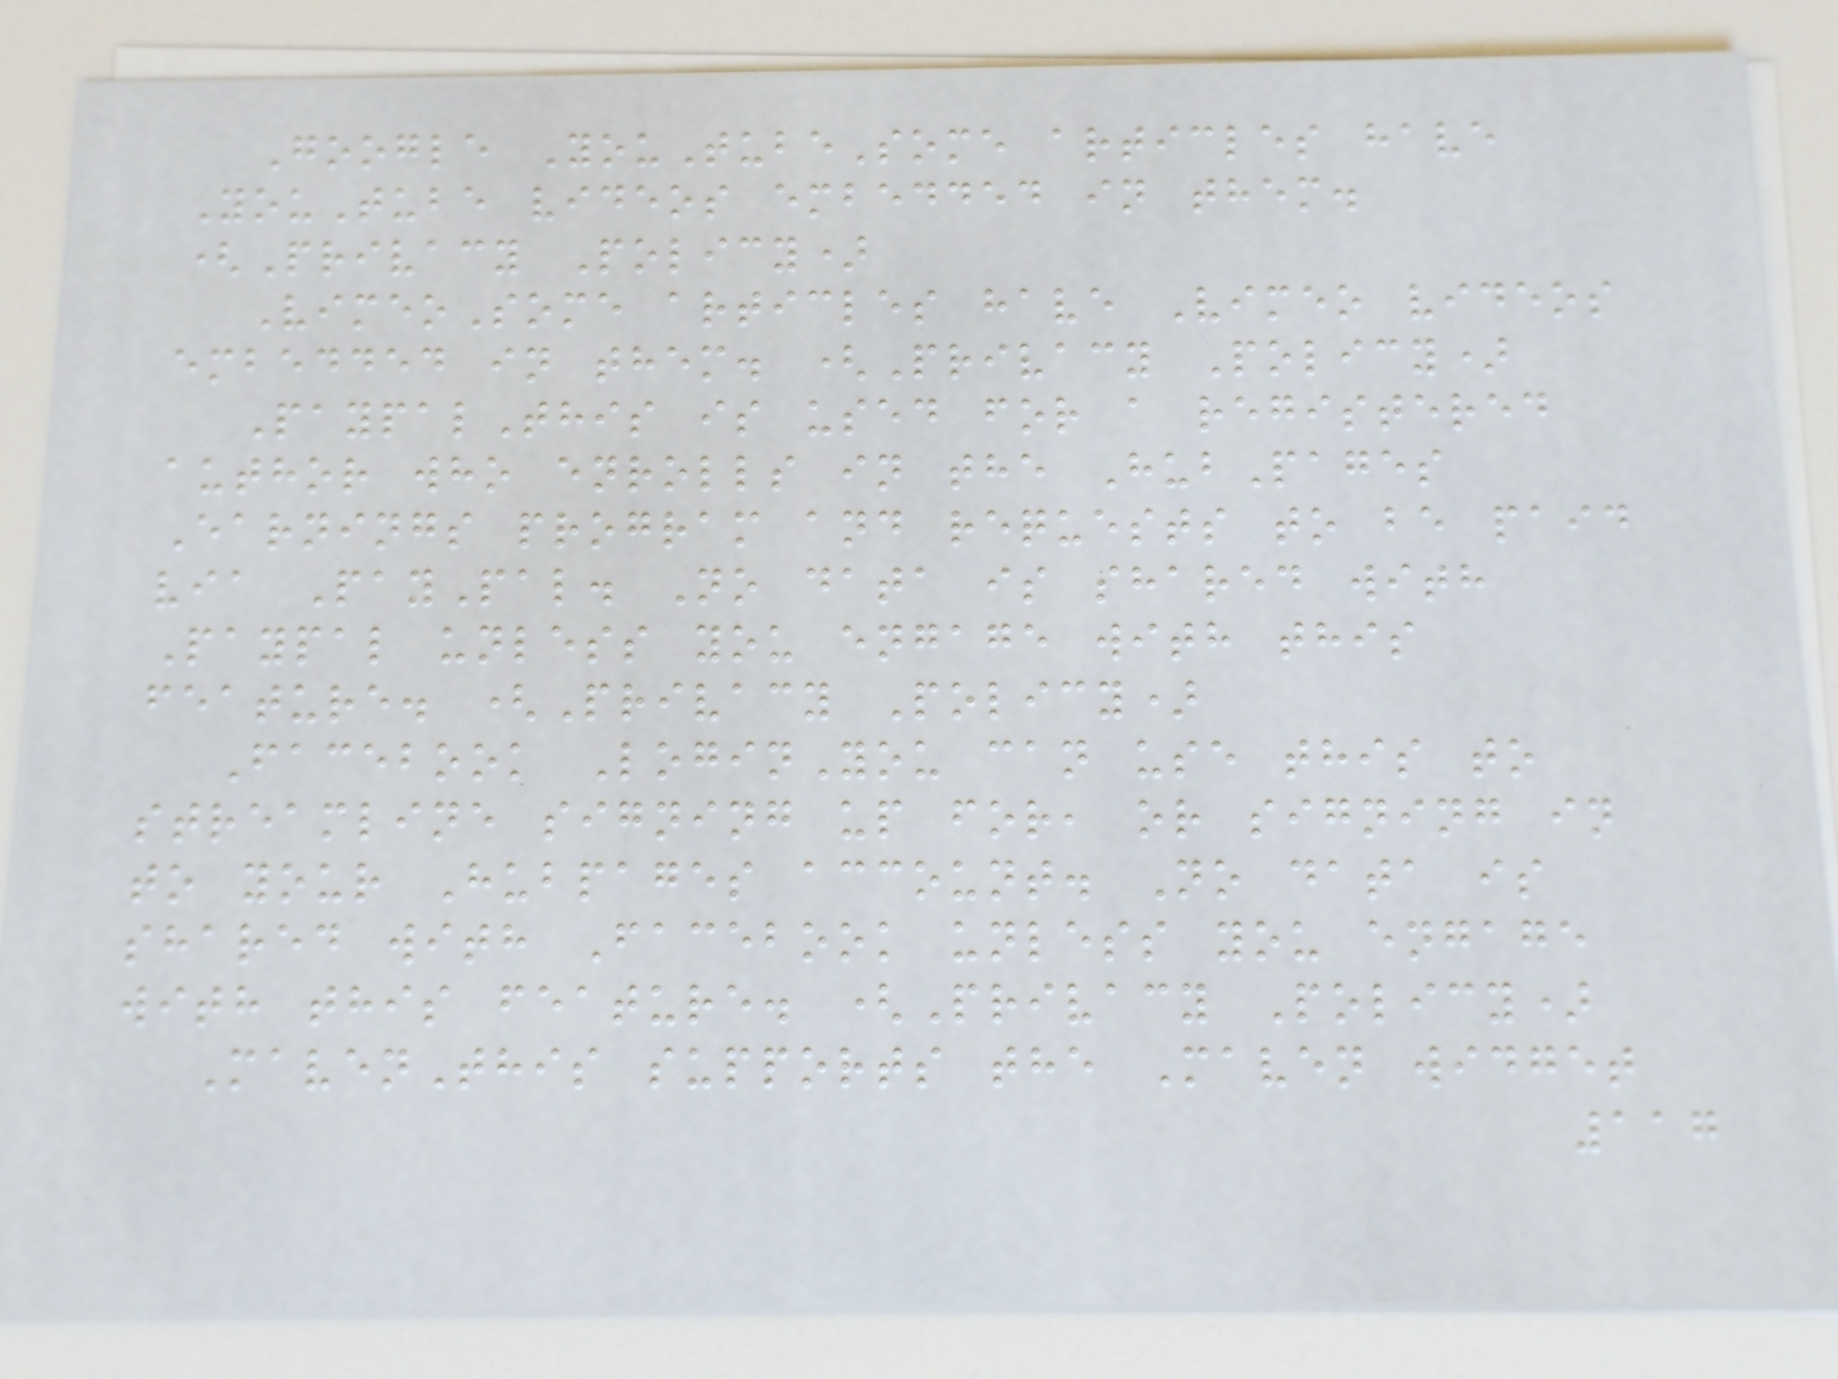Google YouTubeSome articles have
YouTube videos embedded in them.
(Privacy Policy)
VimeoSome articles have Vimeo videos
embedded in them. (Privacy Policy)
PaypalThis is used for a registered
author who enrolls in the HubPages
Earnings program and requests to be paid
via PayPal. No data is shared with
Paypal unless you engage with this
feature. (Privacy Policy)
Facebook LoginYou can use this to
streamline signing up for, or signing in
to your Hubpages account. No data is
shared with Facebook unless you engage
with this feature. (Privacy Policy)
MavenThis supports the Maven widget
117
